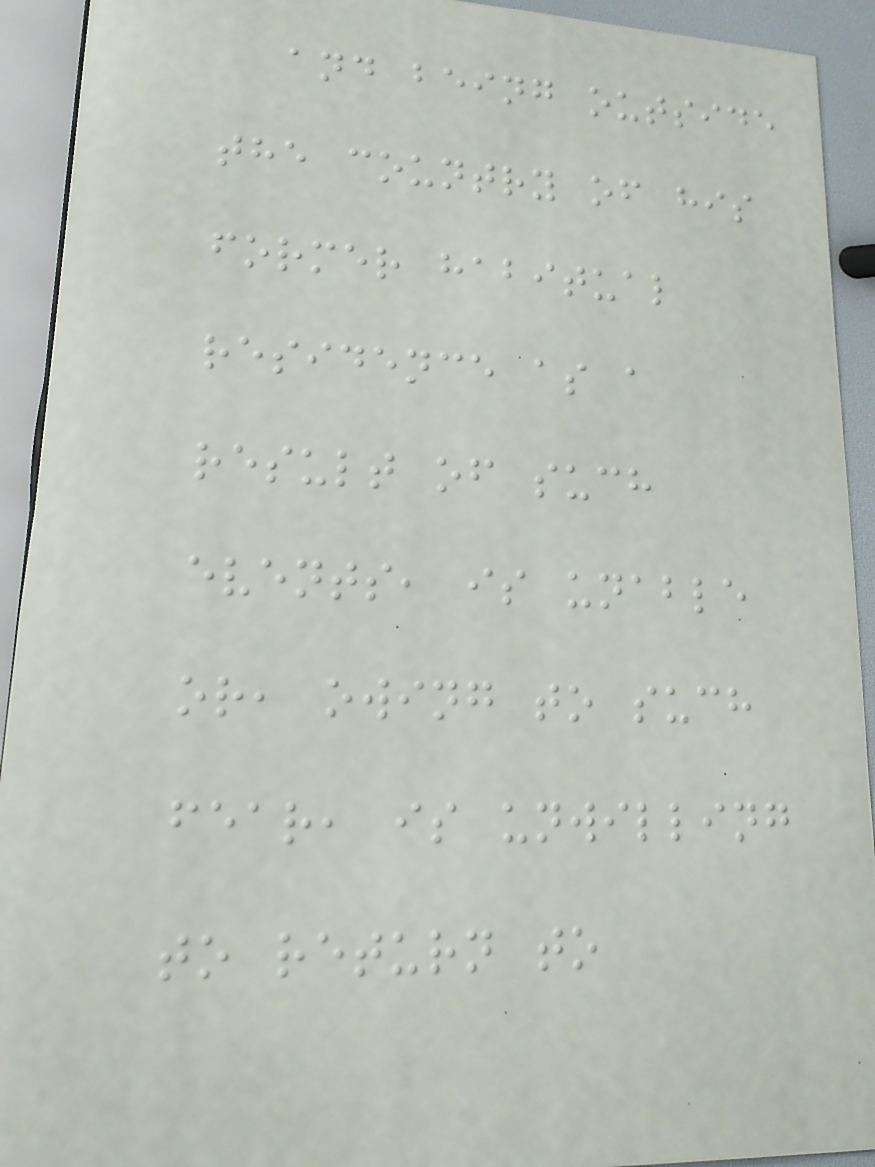and being outside
the country of his
former habitual
residence as a
result of such
events, is unable
or, owing to such
fear, is unwilling
to return to
